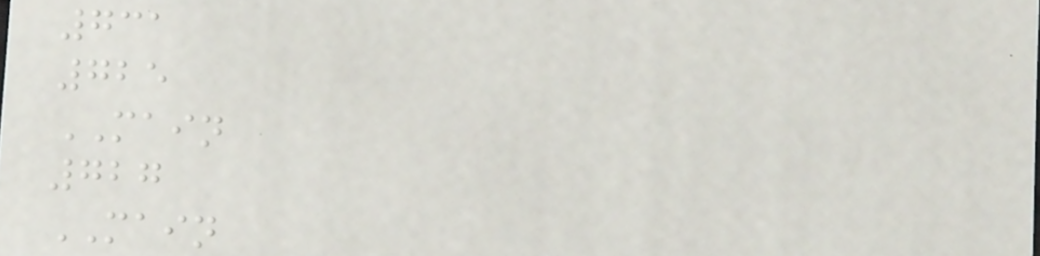731
725
MAIN
727
MAIN
